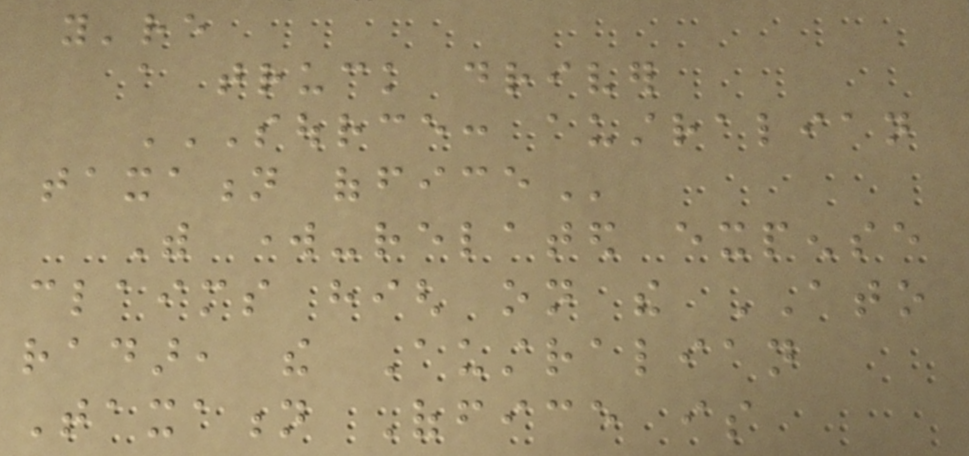you're
a truck driver
SOURCE: AUSTRALIAN
TAXATION OFFICE
With work-related expense
claims high on the ATO
radar, the Australian
Taxation Office is
